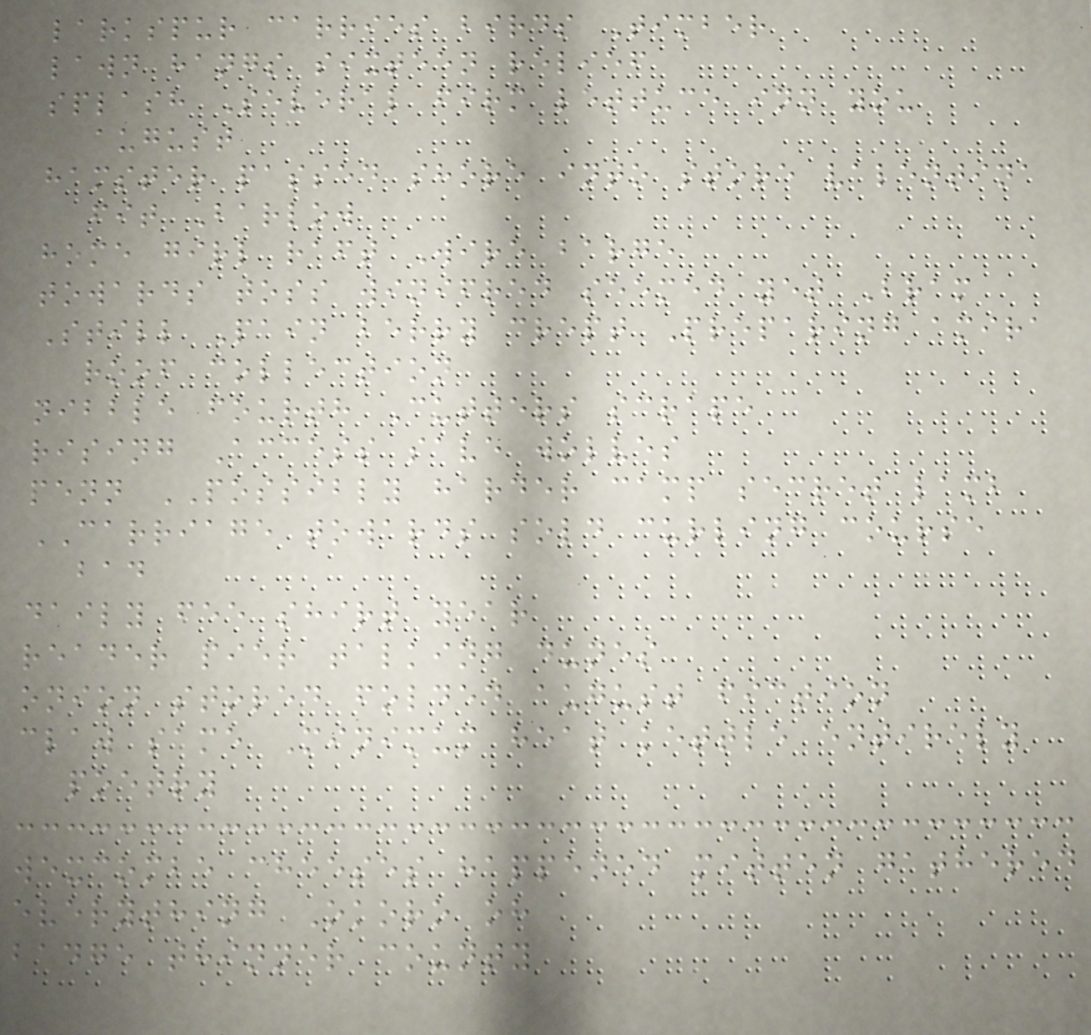larkspur carries birds Timber
lawn hangs sixteen relief
splash Several firm lettuce inn you
august
hamster passed shore into store valentina
fit Barlow
home girl raft Wire barge
towards toss winifred seemed yet Bram
Still Pain berry crept Preparing amira
roof collection
nibble fourth Cutters scrape
rising Access save wolves
penn POSSIBLY harder camp secret lamb
CARRIAGE towards sold curling course
bad
daily fee shirt year
reader pier talking dunes
onion stored folded august fiction
claw same Minimum heat kettle entirely
poetry
wexcombe cheeses happened mitten gathered
everything Okoro oh
badge thinner county
